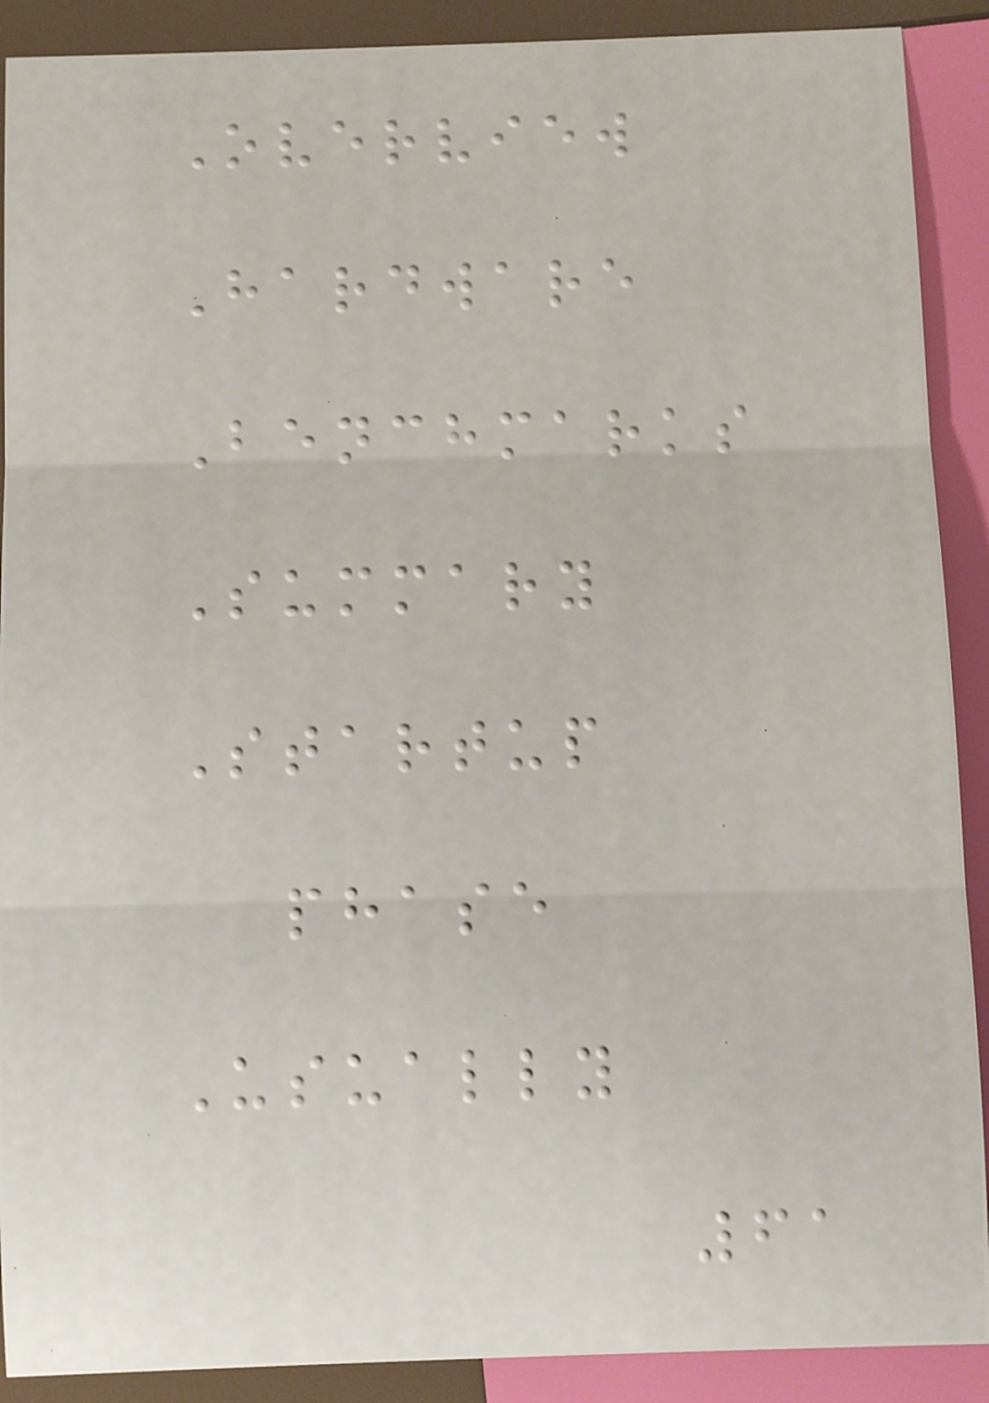Overview
Hardware
Benchmarks
Summary
Startup
phase
Usually
61
